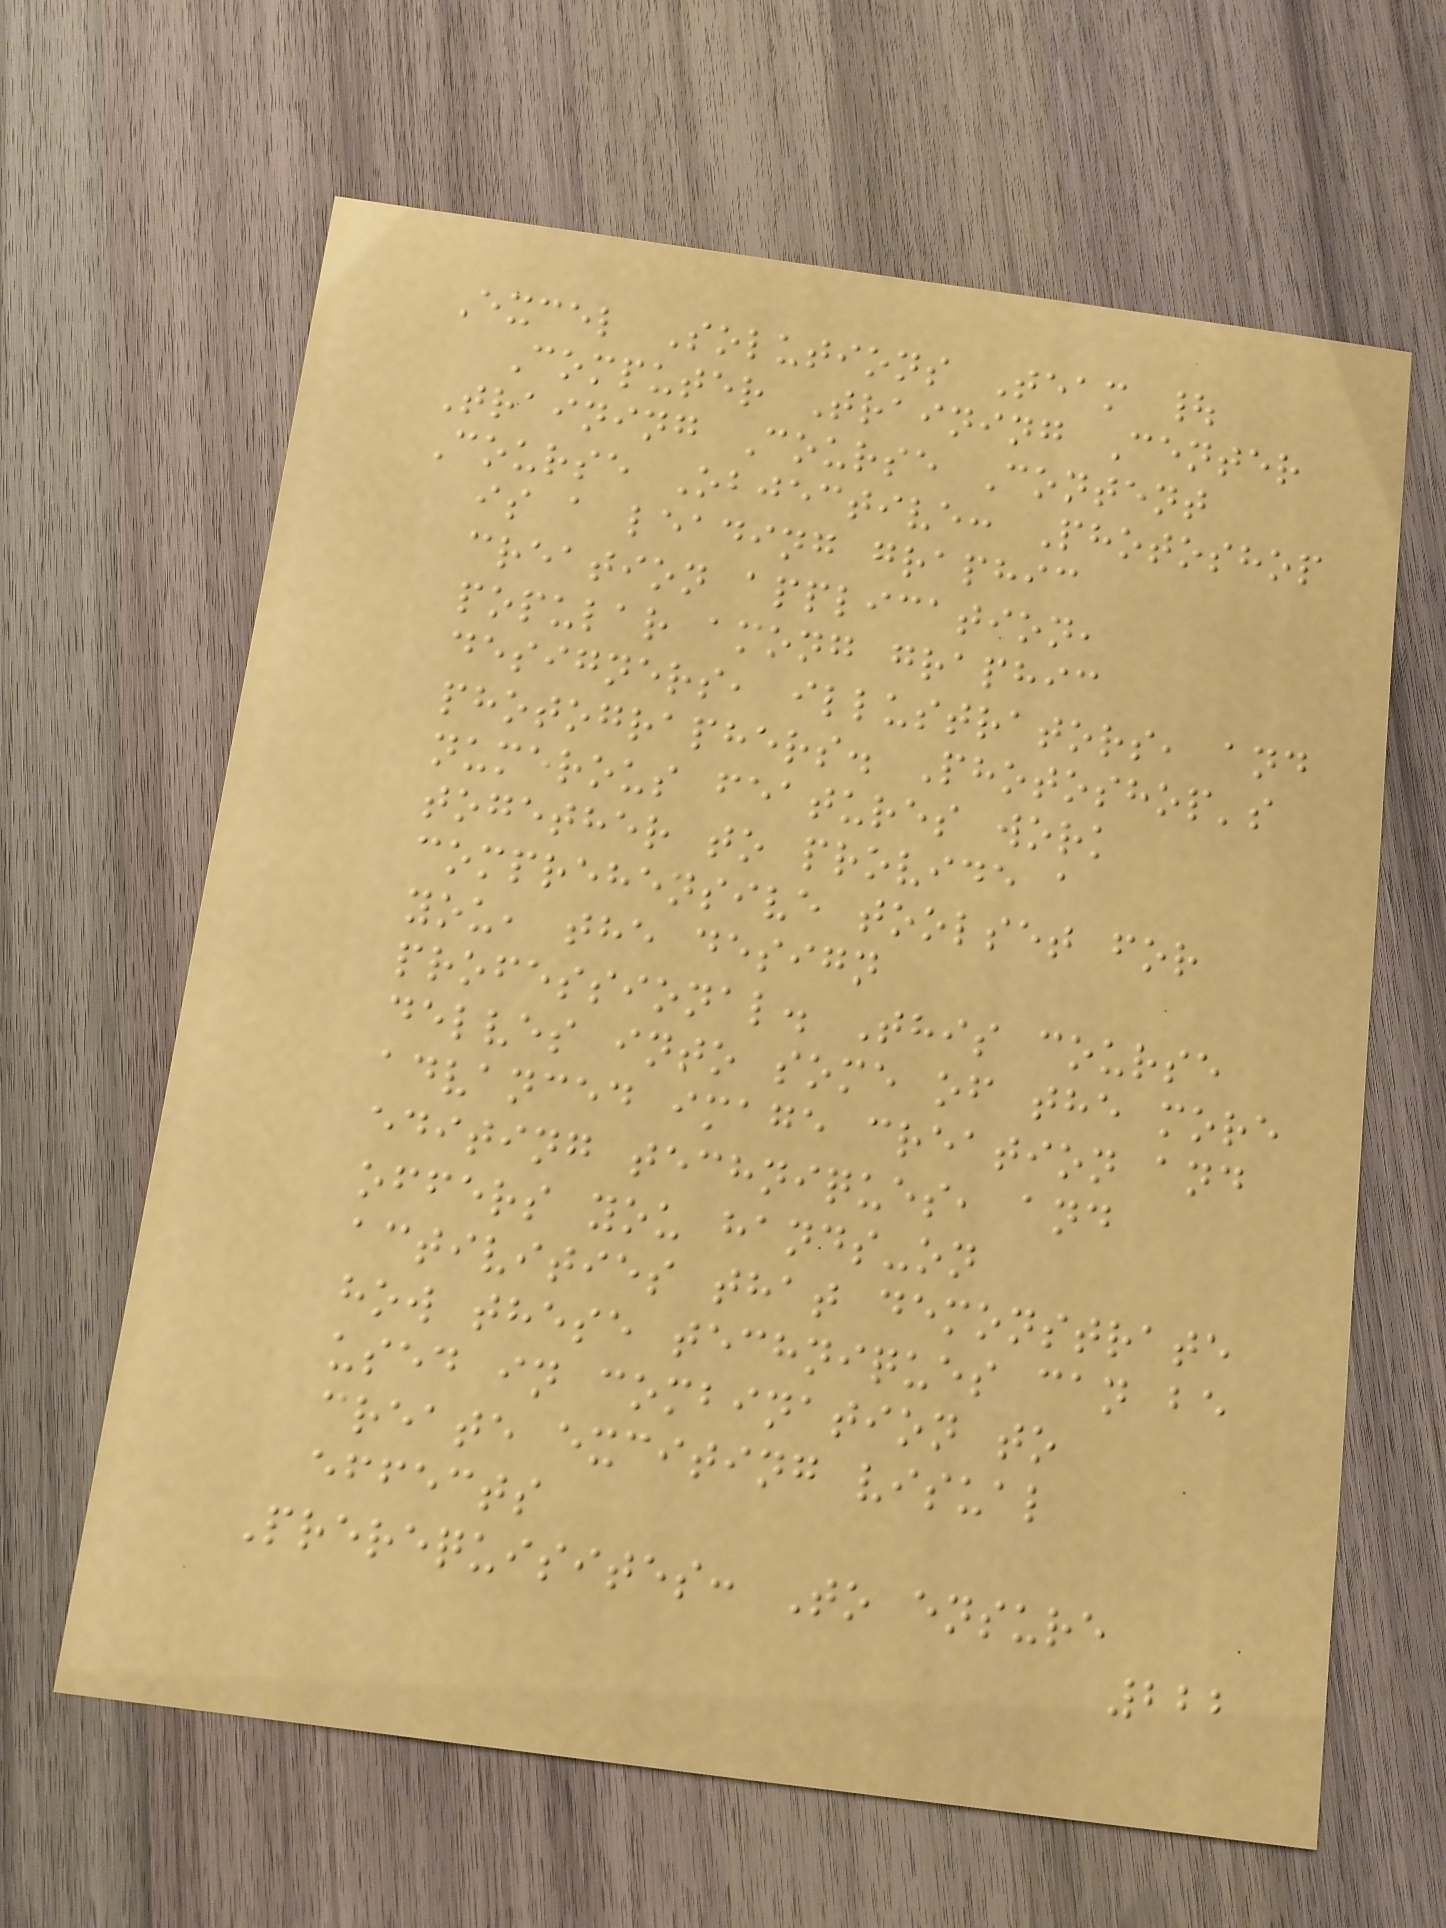Excel Solutions Team |
Computer Training Center
Training Course Content
Course Objective: Photoshop
is a leading graphic
creation application,
popular among graphic
designers, illustrators, and
photographers. Photoshop's
numerous features work
together to provide a
comprehensive toolset for
you, the design
professional. This course
delves into some of the more
advanced image creation and
editing techniques, and
offers you hands-on
activities that demonstrate
how these techniques can be
used in combination to
create exciting visual
effects
Prerequisites: To ensure
222
